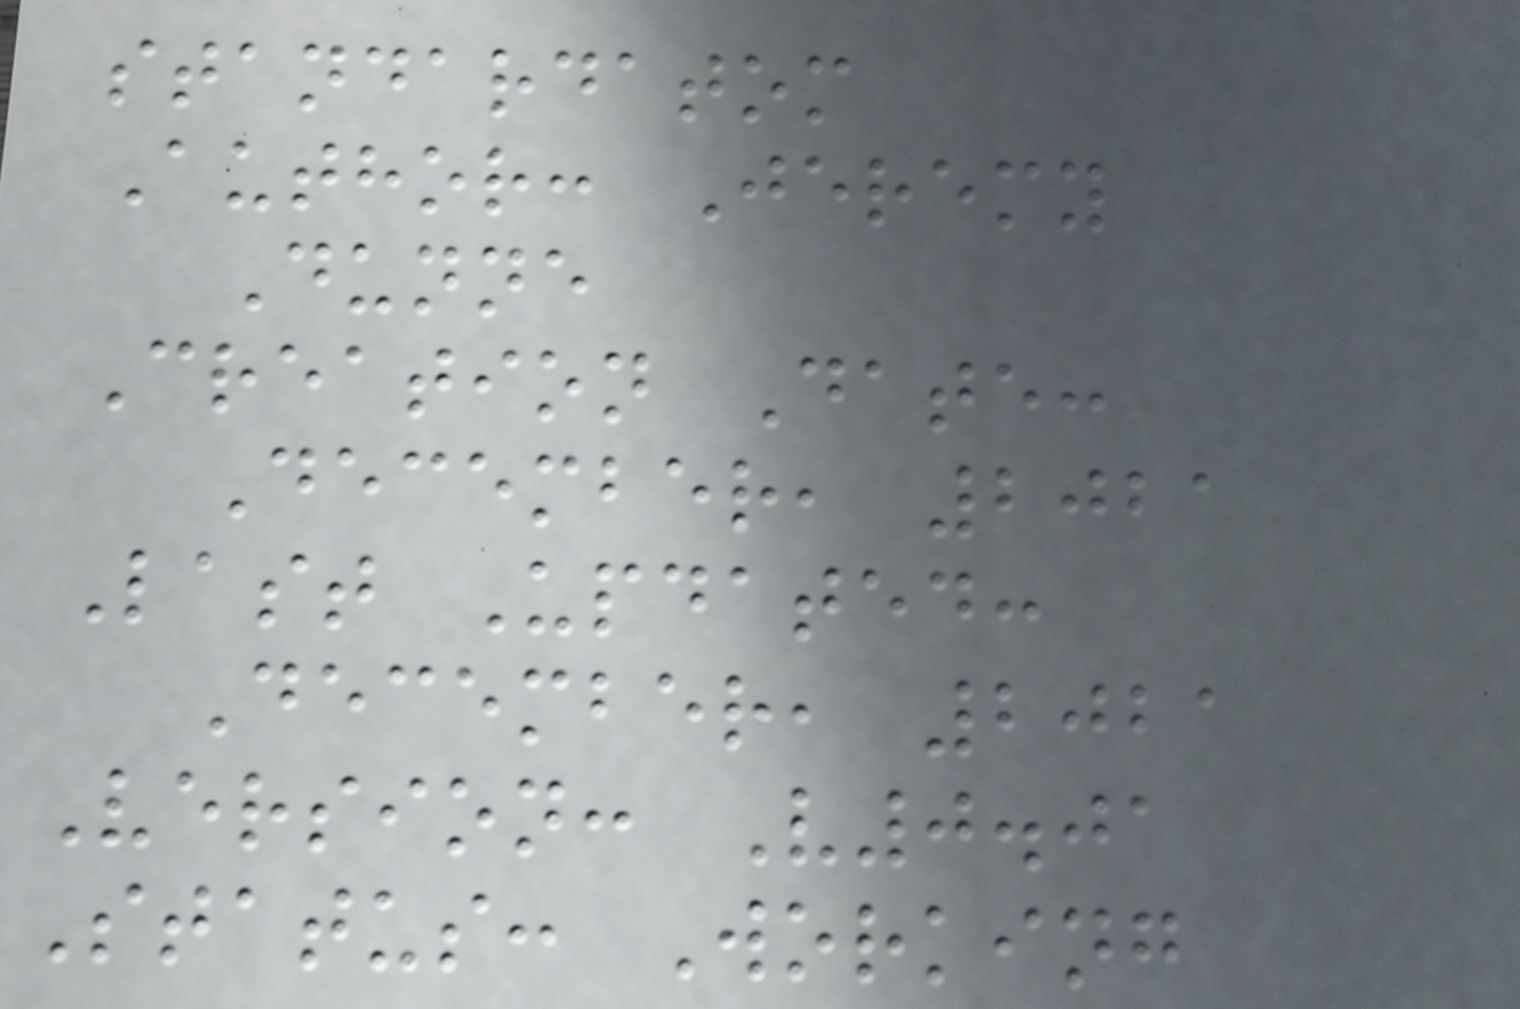standardatom
Author: Jeremy
Dunne
Creation Date:
December, 2021
Last Updated:
December, 2021
Version: V0.01
Status: Working
